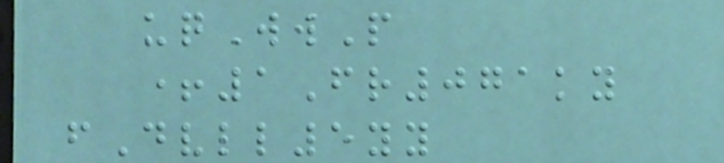uqWwP
+1Fr071ky
fDvll5yy
